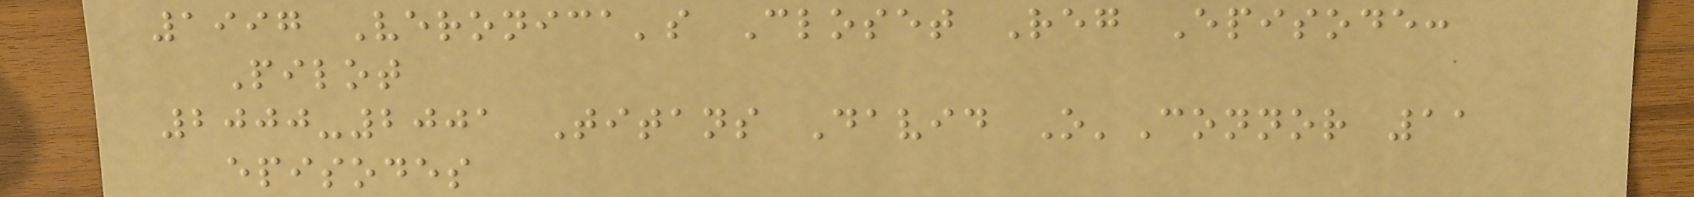1997 Veronica's Closet Reg Episode:
Pilot
2000-2001 Titans David O'Connor 11
episodes
